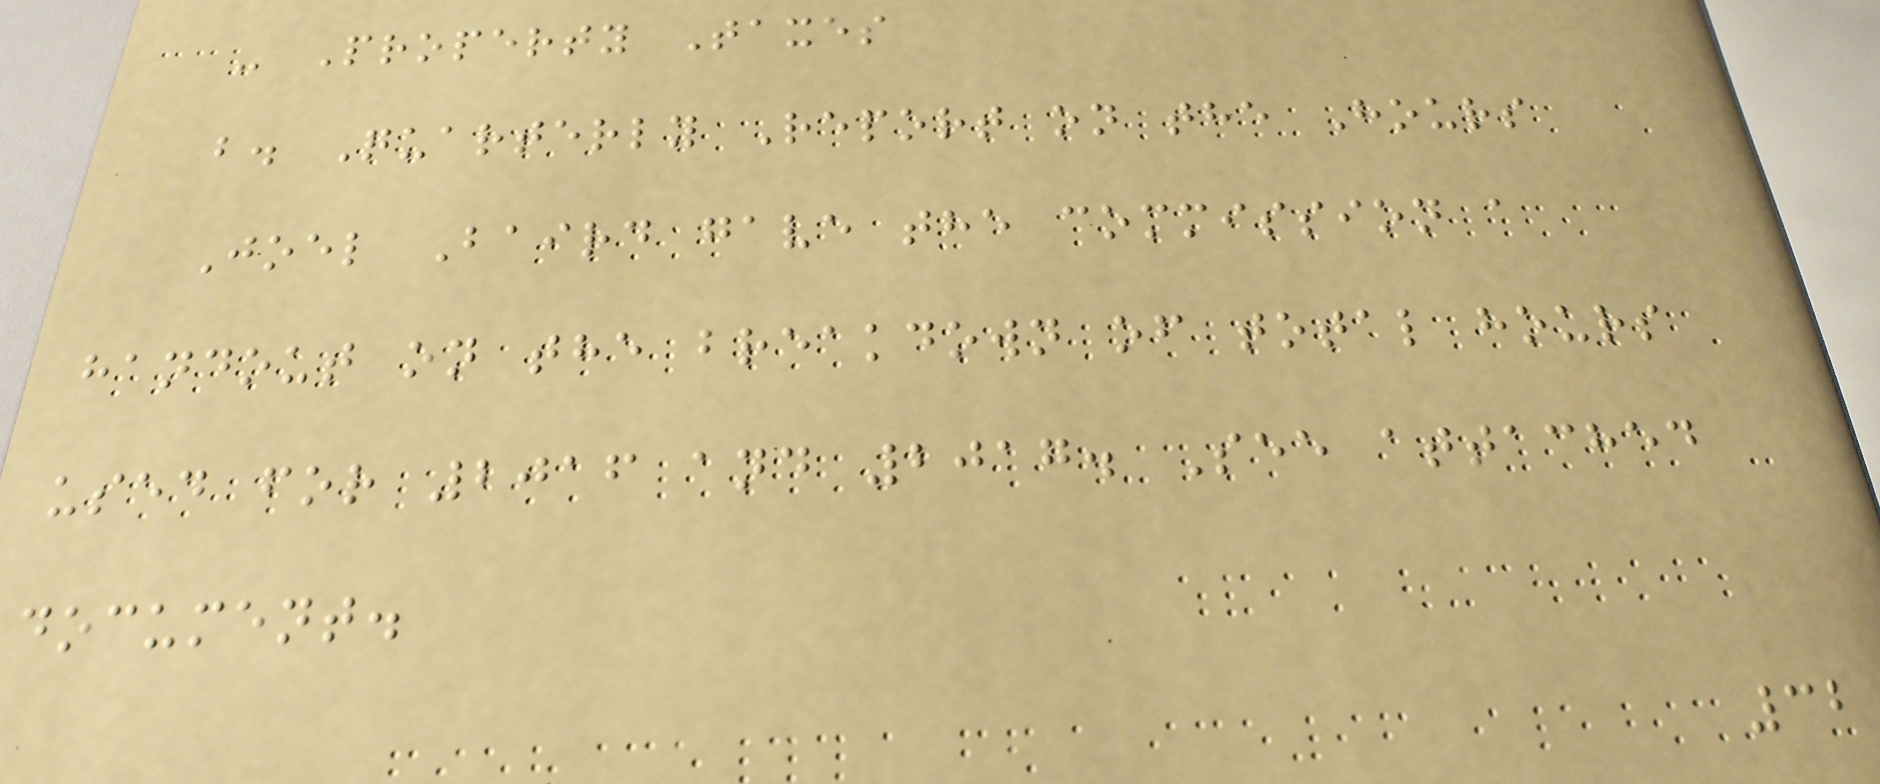- Property Taxes
b. Quarterly Report on the Hours
Joel Baird gave the commission a
handout on the breakdown of total hours
used for 2016 and 2017. See attached
document.
32
